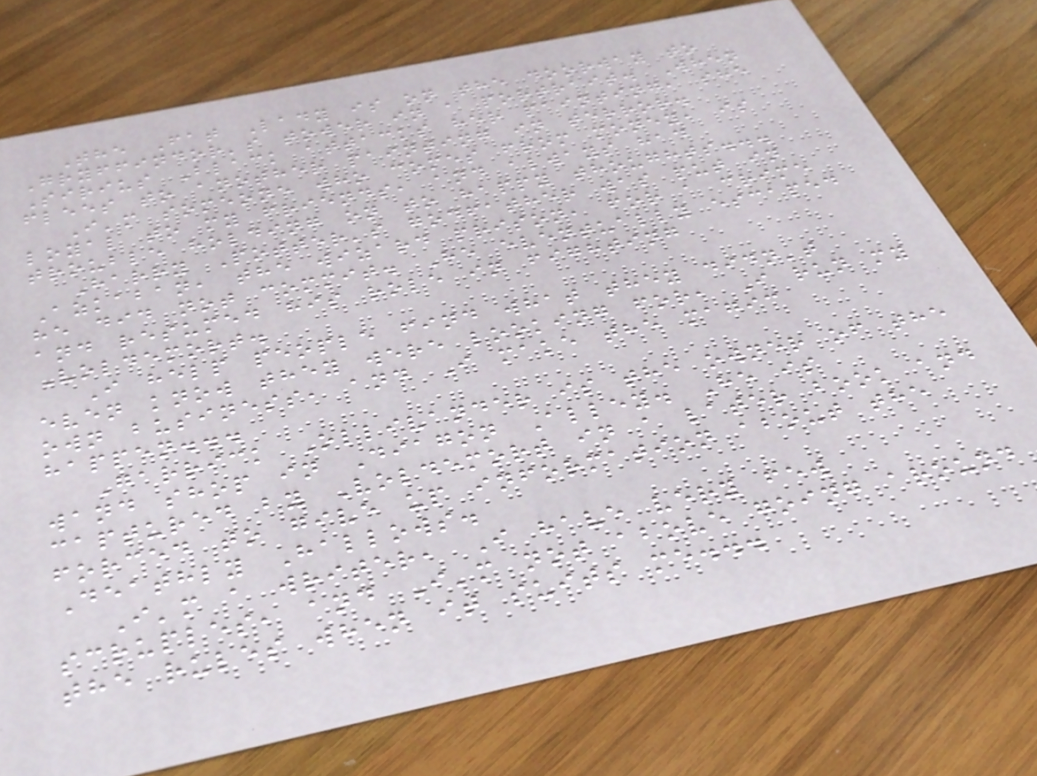The Fat Lady is on the doorway to
Gryffindor's tower in a portrait. When
Sirius Black attacks her painting, she
flees to another painting in terror.
I'm someone who comes from money, is
loyal to my friends, and always had
trouble holding on to happy thoughts...
Harry Potter's godfather was put in
Azkaban, the wizard prison, for a crime
he did not commit. He eventually escaped
and resumed his role in fighting
Voldemort.
I help people find what they didn't
even know they were looking for, I run my
own business, and I make the magic
happen...
Garrick Ollivander is the owner of the
wand shop in Diagon Alley. He is
captured by Voldemort in a later book and
forced to give up information about the
Deathly Hallows.
I'm a writer, I have very few
scruples, and I'm not above going around
the rules when it suits me...
